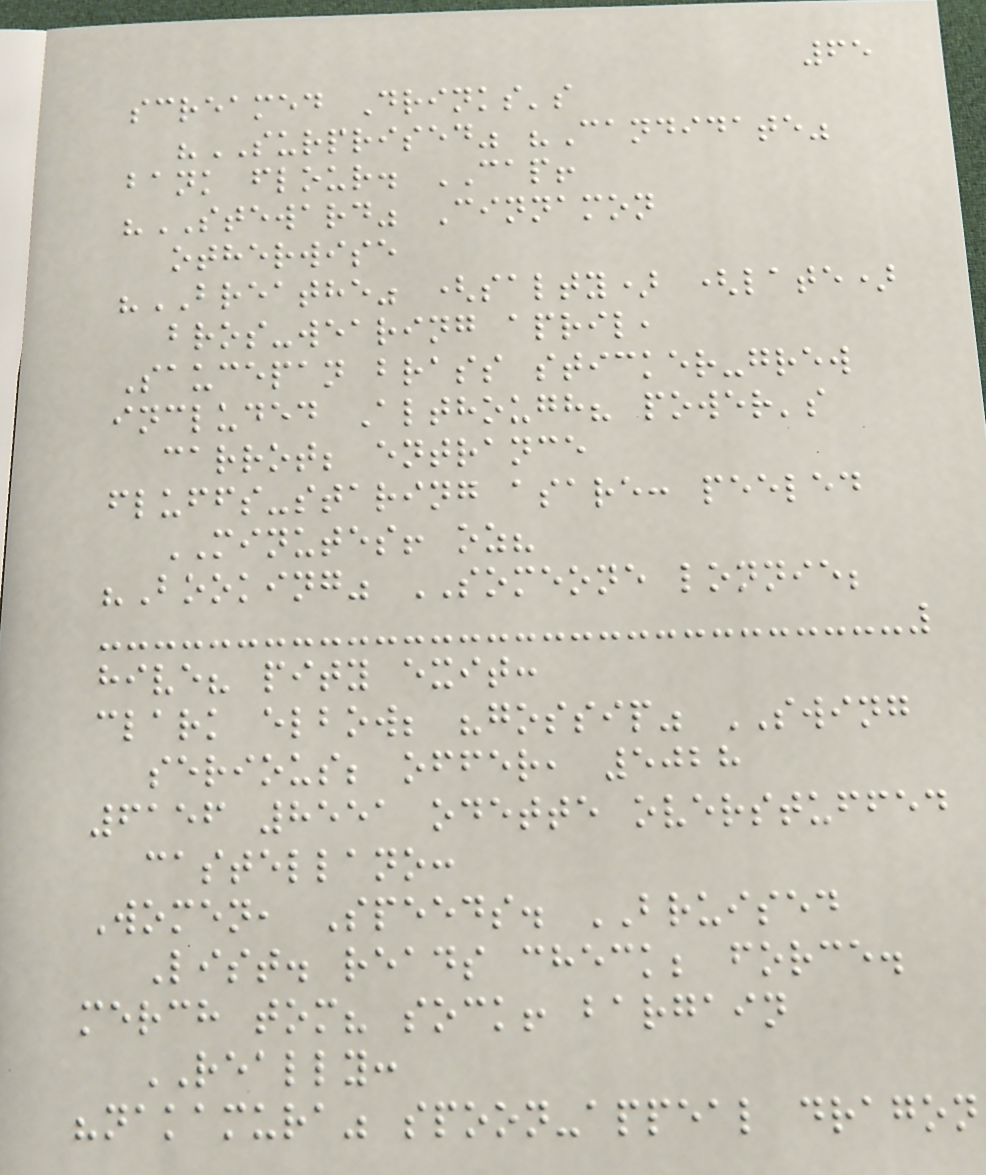65
screamed Drinks's
"SURPRISED" "Candidate"
bank flour. CAP!
"STEWARD" Cinnamon
otherwise
"BREATHE" (salty) (late)
bros-wearing april,
Saucepan brass sticker-grew
included Although? power's
carrot; entrance
fluffs-staring asare: peeled
MINUTES! oz?
"Booking" SOMEONE lonnie;
hive? pity exit:
clark elbow; "gossip" SWING
serious; offer, 5028
6156 8551 odette overstuffed
castellano:
Women, Speeds. BRUISED
List. reads check; force.
merch tom? sock! bargain
REALLY:
"nakamura" spoon-appeal dragon
